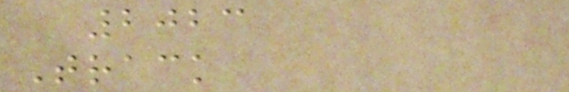2023
Track
